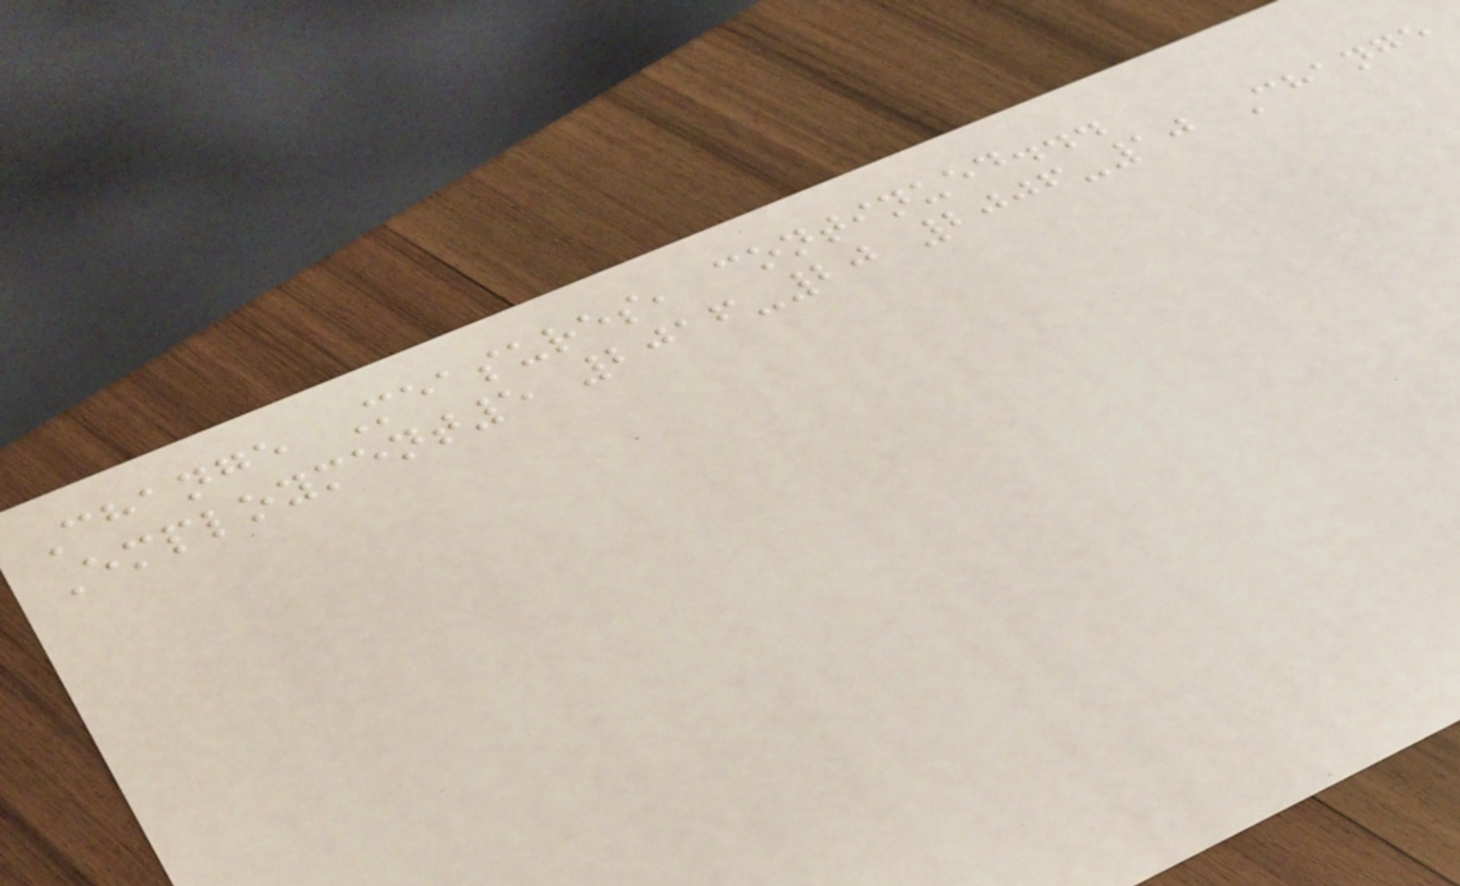Change Measures, continued...
Employment5 2016-20 2006-10 Change
